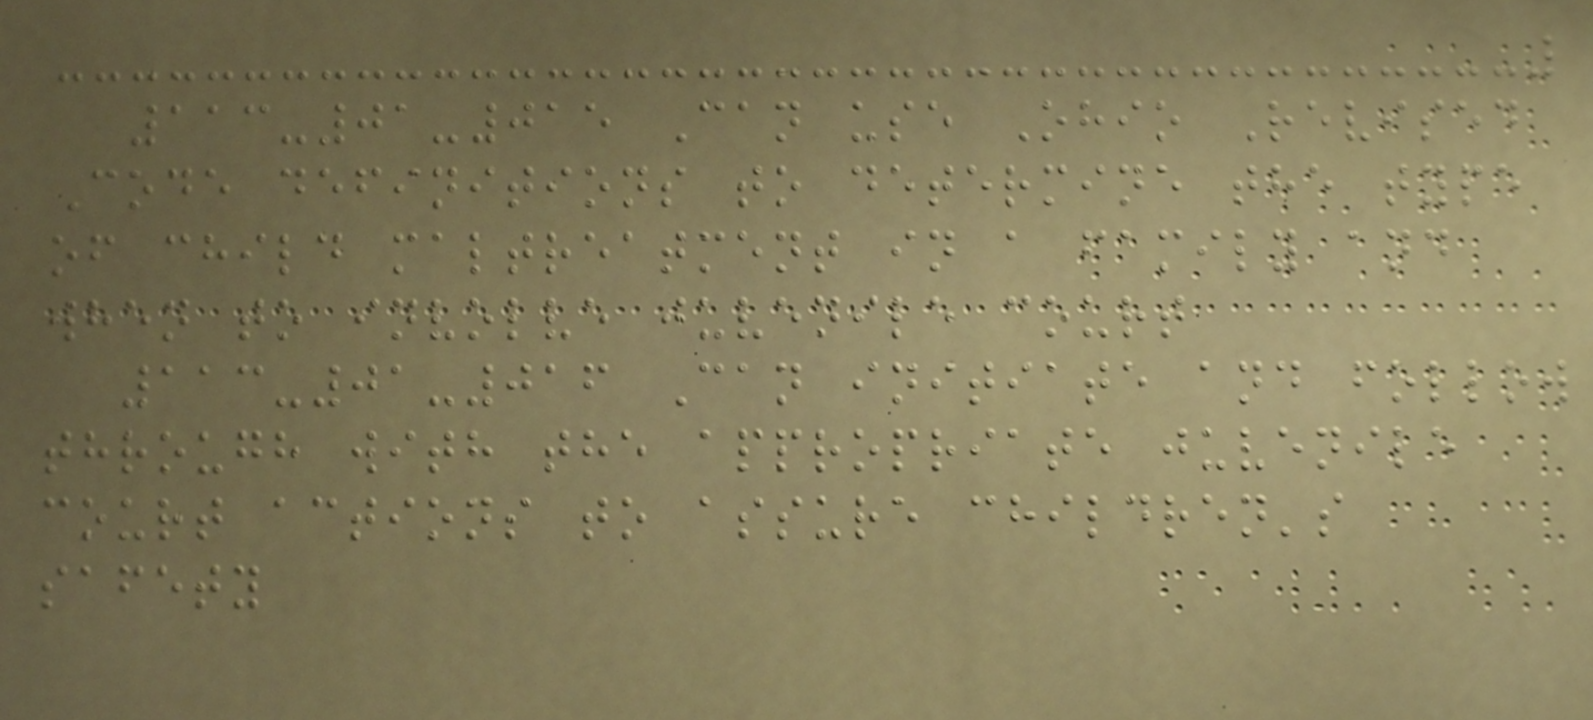113-01-015 Can use Ohio Revised
Code definitions to determine the type
of child maltreatment in a family and
when to involve juvenile court
113-01-016 Can initiate and follow
through with the appropriate juvenile
court actions to assure children's
safety
